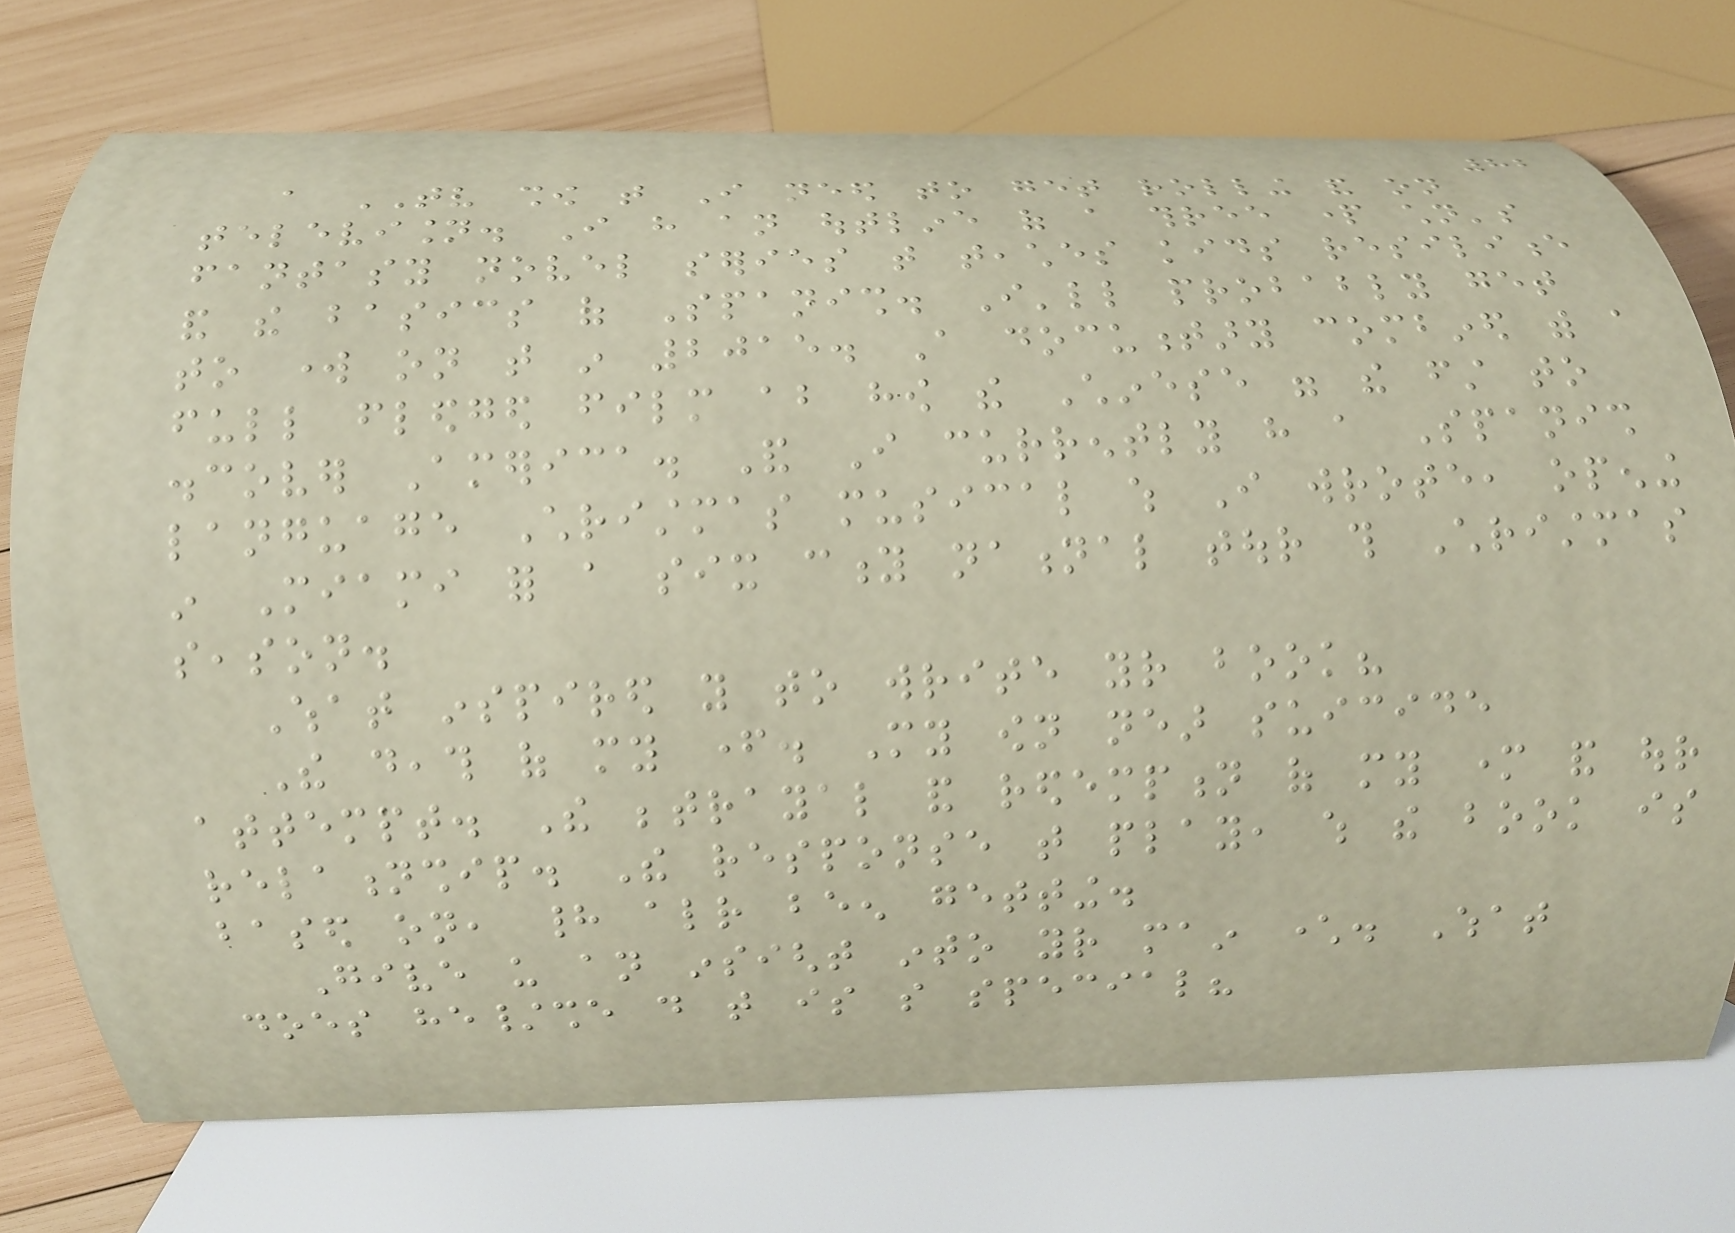82
a TV show that I need to get rolling and on
television. I have an outline of a three part children's
fantasy novel series that teaches kids resilience
and the basics of Spanish. I'll probably get
to work on that in 2015. A documentary combined with a
full fledged film about how the Chinese were the first to
discover America. And I currently have a Spanish
language Christmas musical which I wrote, opening
in Miami for a six city national tour this Christmas
season.
What inspired you to write your book?
The death of my father. My own near suicide
attempt. The betrayal and redemption of my mother and our
relationship. The response that play, which the book is
based on, had already been getting.
Give us an insight into your main character. What
does he/she do that is so special?
